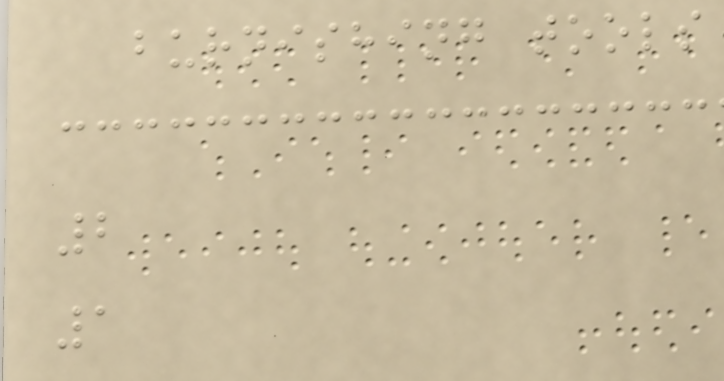burnishing tools
2
1
